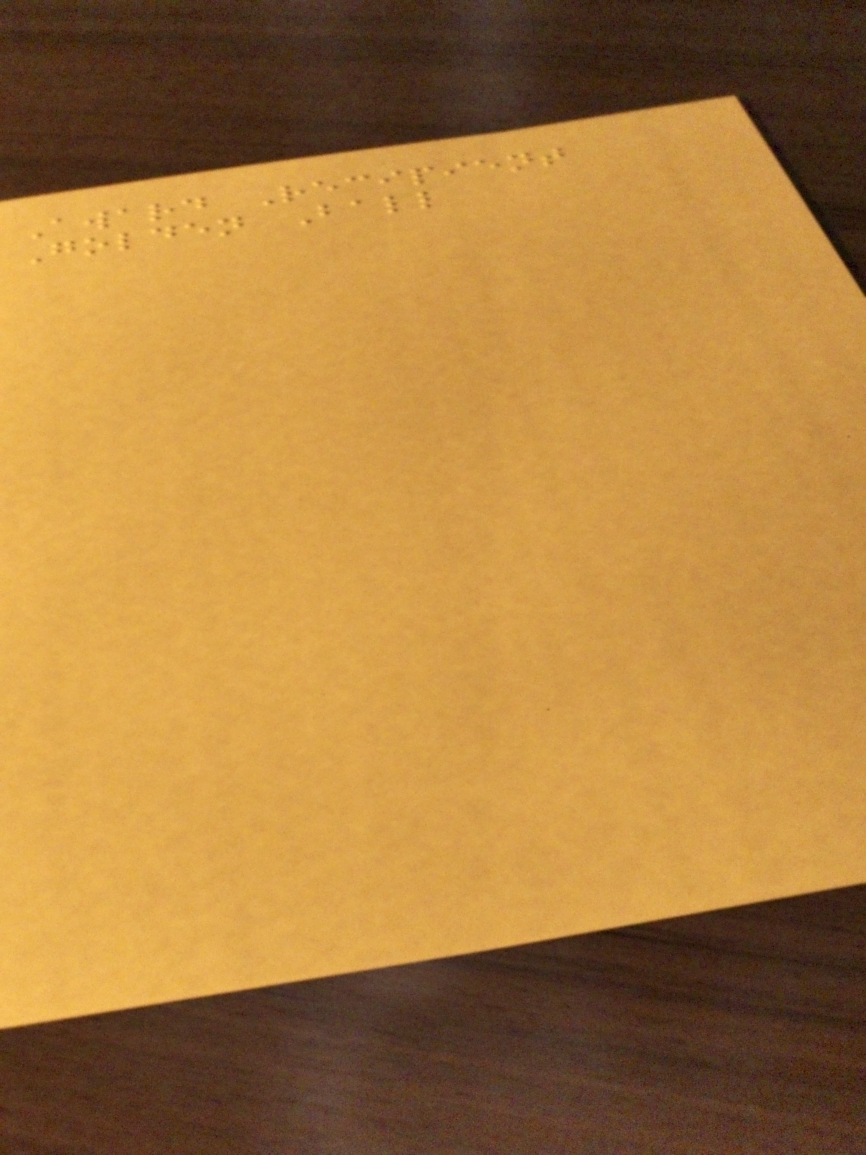Award Recipient
Golden Ball
